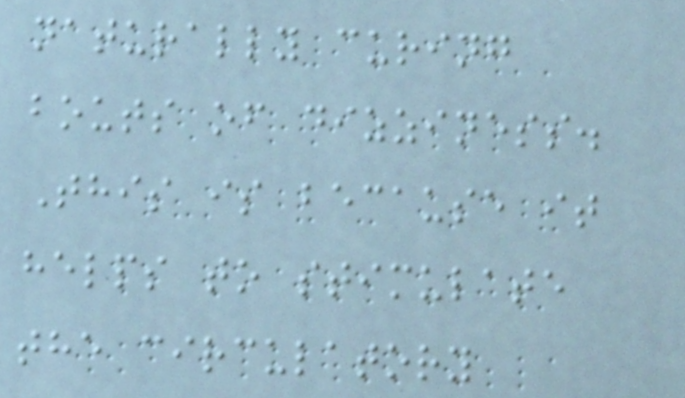naturally curing
bouts of dizziness.
This is because it
helps to stimulate
the circulatory
